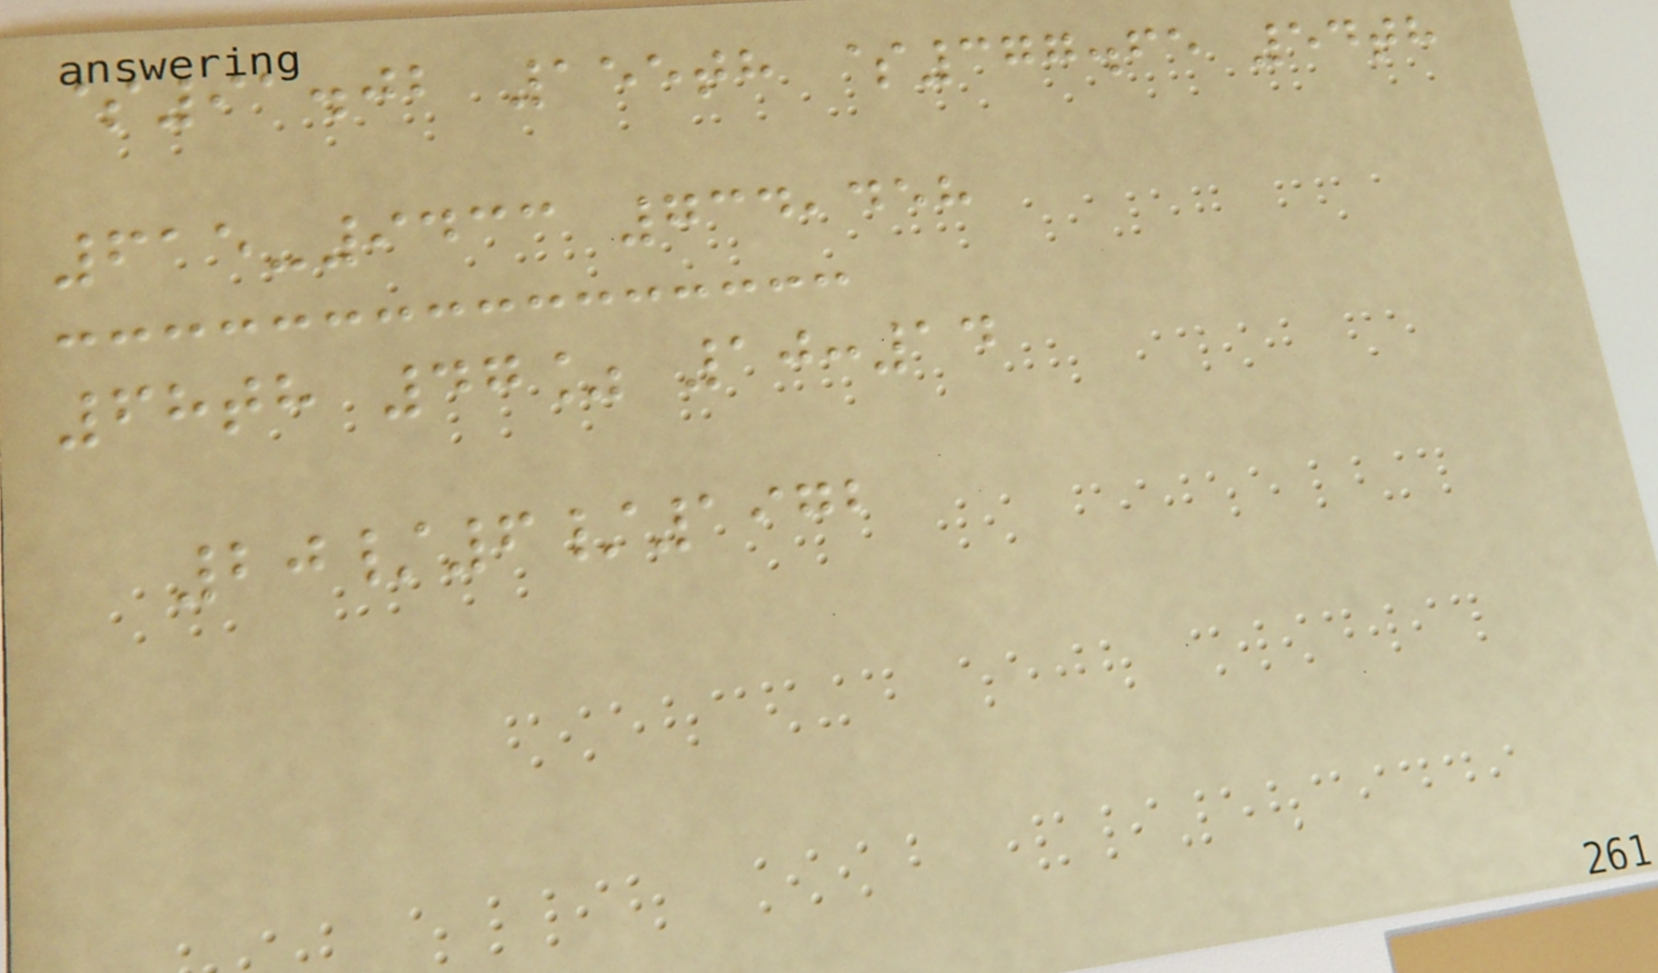$91.02 155th $377.65 54th
615-9433 734,458
68th 47% 10:14
20/6/1972
